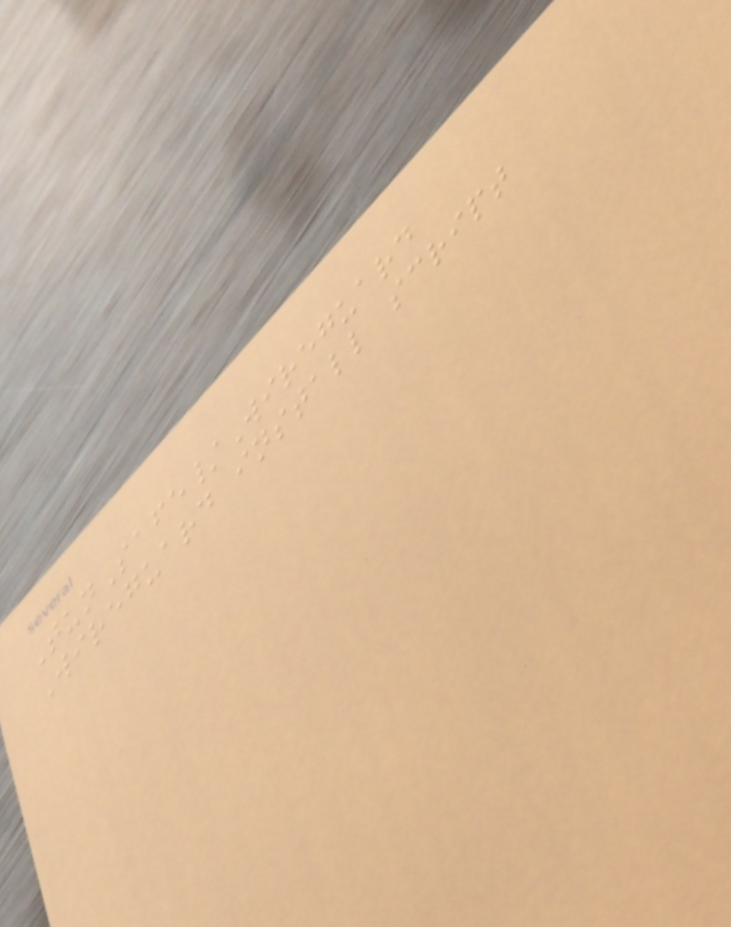TunSafe/Wireguard
Wireguard install script
